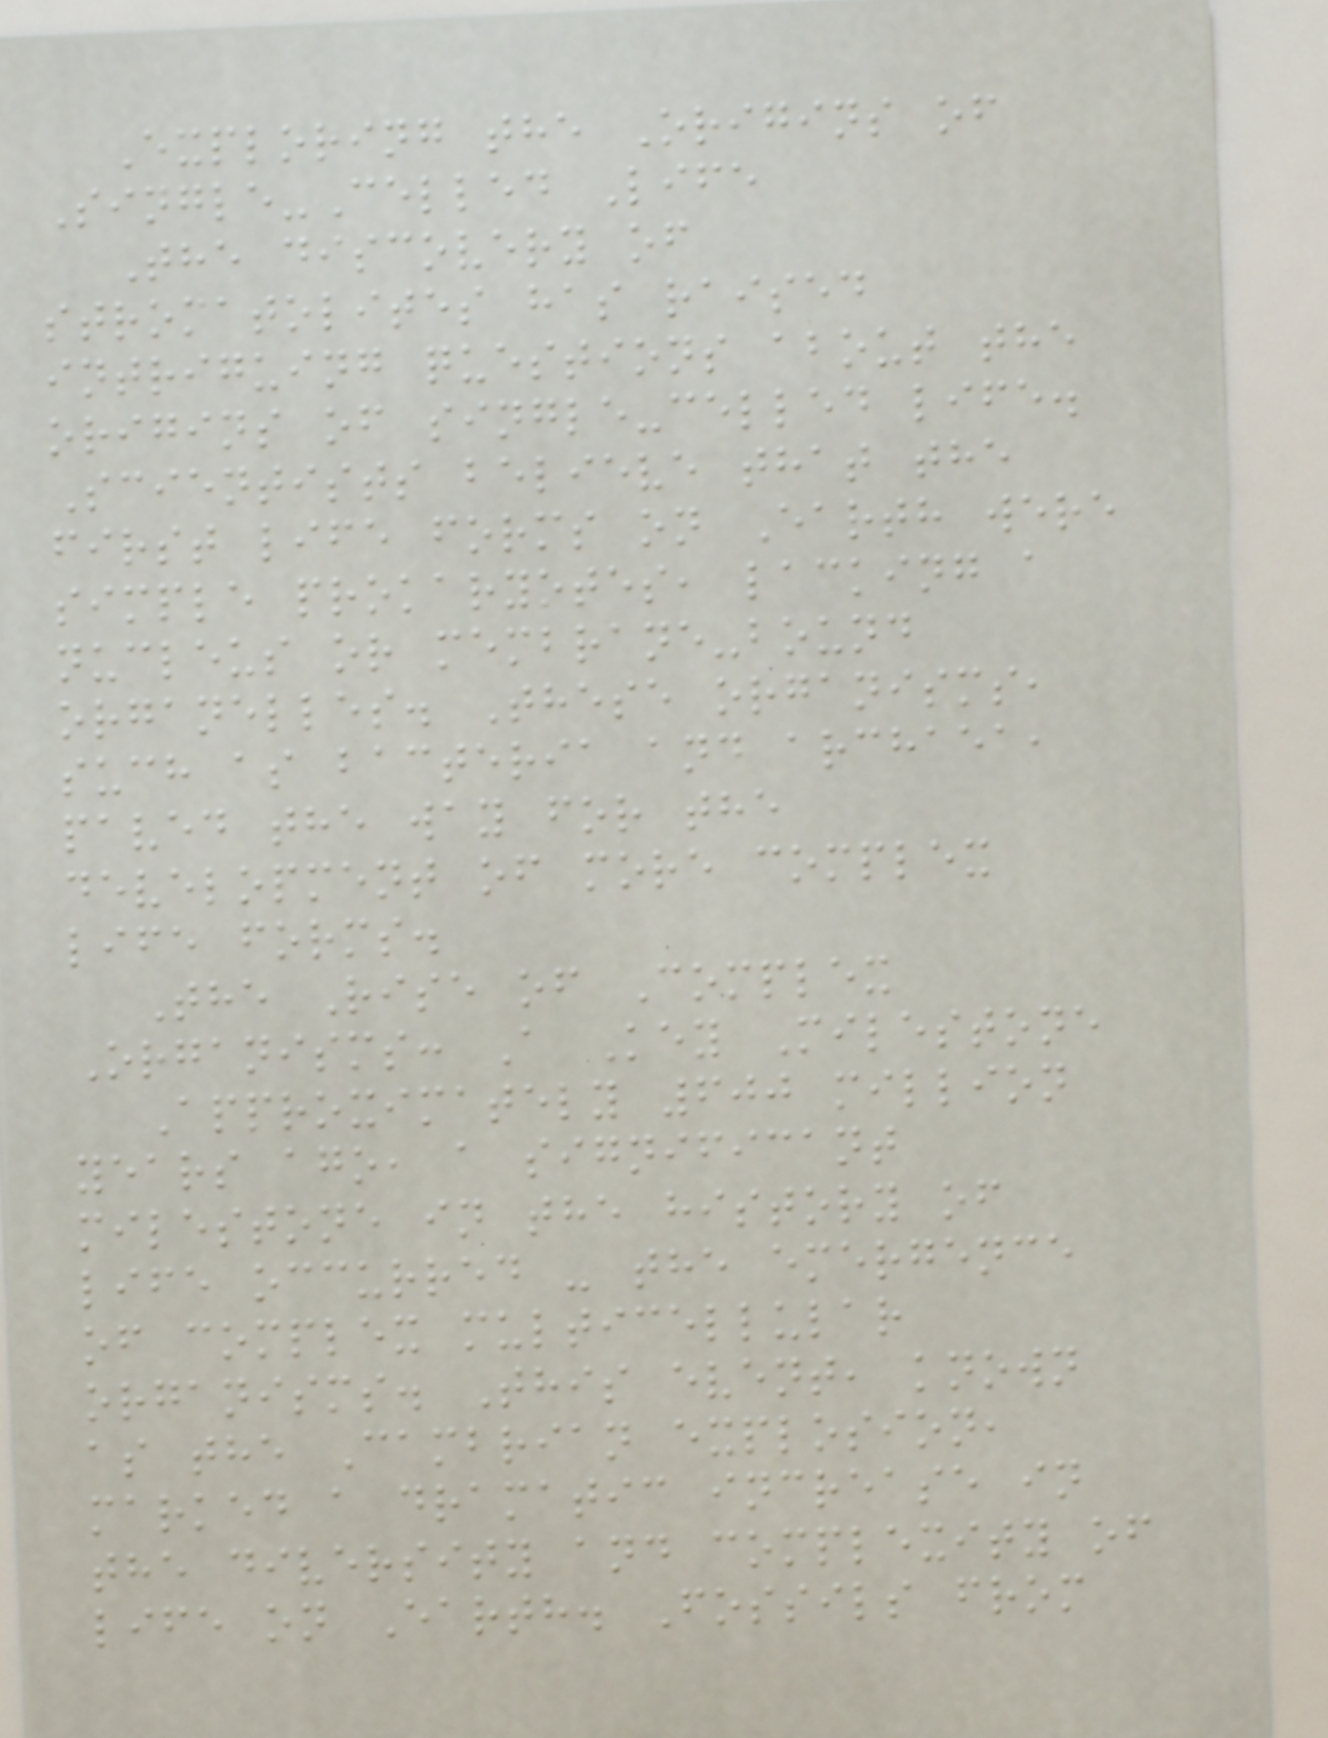Exploring the Origins of
Single-Celled Life
The discovery of
stromatolites has raised
intriguing questions about the
origins of single-celled life.
Scientists believe that the
first life forms on Earth were
simple prokaryotes, lacking a
nucleus or membrane-bound
organelles. These organisms,
such as bacteria and archaea,
paved the way for the
development of more complex
life forms.
The Rise of Complex
Organisms: A Key Milestone
Approximately 600 million
years ago, a significant
milestone in the history of
life occurred - the emergence
of complex multicellular
organisms. This event, known
as the Cambrian explosion,
marked a dramatic increase in
the diversity and complexity of
life on Earth. Fossils from
